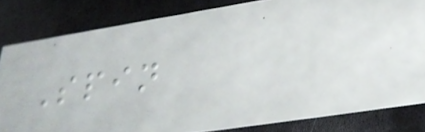Spin
